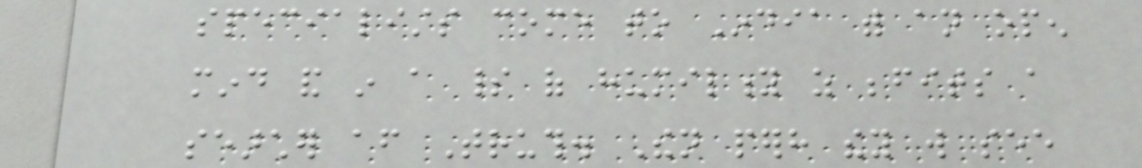specialists come to India with an open
mind and in a spirit of humility as befits a
searcher after Truth. Then perhaps they will see
